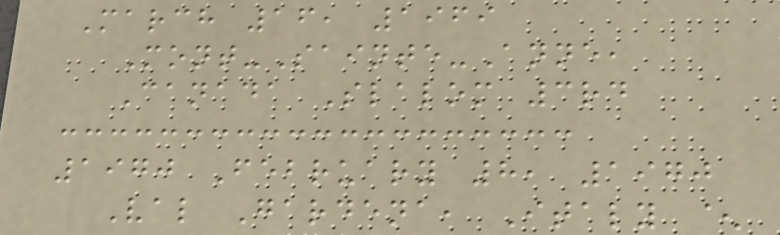March 16, 1969
Mont-Sainte-Anne,
Canada Slalom 3rd
1970 February 8, 1970
Val Gardena, Italy ^
